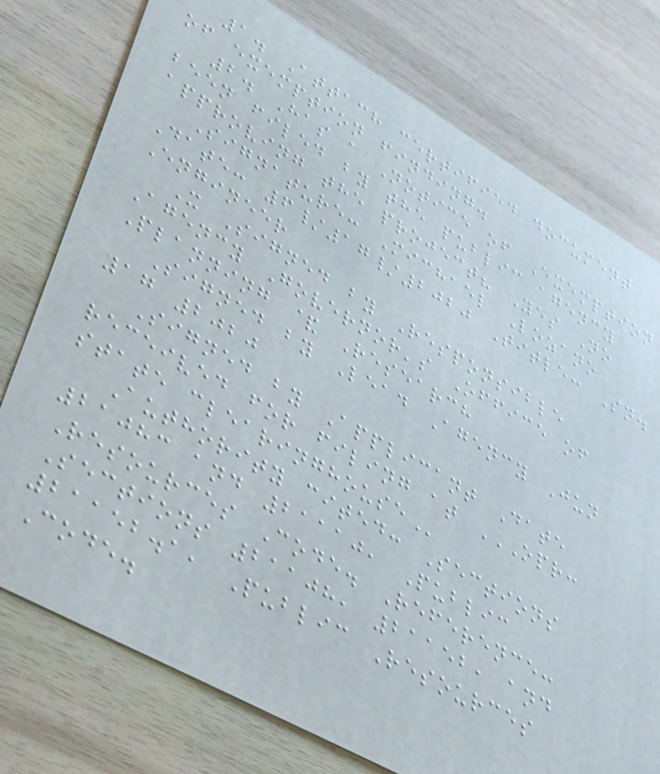1. Attach certified document
of exemption finding.
2. Has a Notice of Exemption
been filed by the public agency
approving the project? Yes No
Signature: Michael Lozano
Date: 6/17/2020 Title: Sn.
Engineer
X Signed by Responsible
Agency Governor's Office of
Planning & Research
Signed by Lead Agency Jun
17 2020
Signed by Applicant Date
received for filing at OPR:
STATE CLEARINGHOUSE
Authority cited: Sections
21083 and 21110, Public
Resources Code. Reference:
Sections 21108, 21152, and
21152.1, Public Resources
Code.
